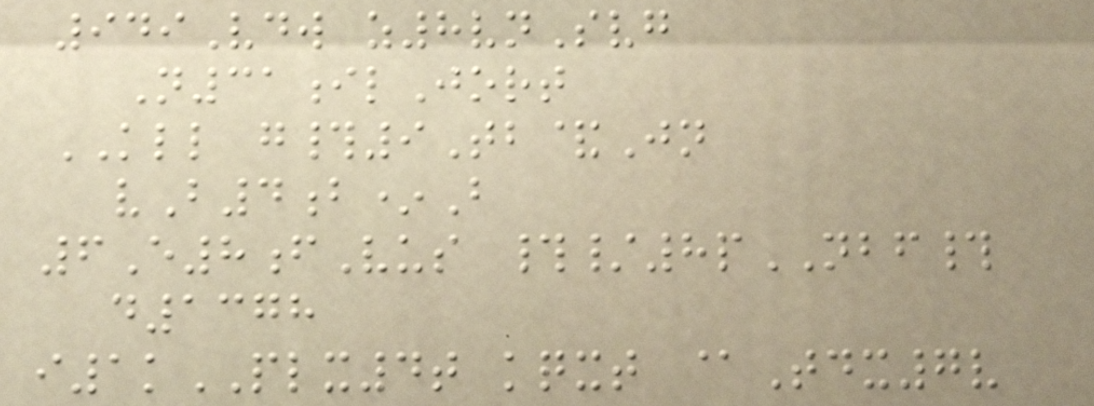949Vdw z8vnSvg
N31ilJort
KLL g#9Tb&Jn
vB4b*B
6E8fVus #/8pNBF#
d1378
i1kPLX4t kqxt @Tdx7v
